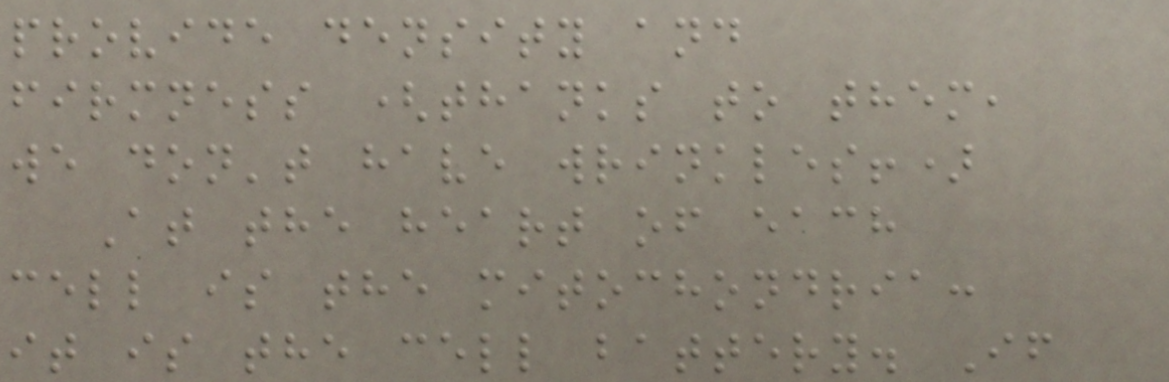provide density and
firmness (thanks to them,
we don't have wrinkles!)
At the heart of each
cell is the mitochondria:
it is the cell battery. If
